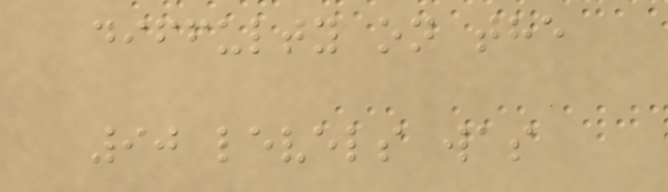diffulty on the
90 levels was
